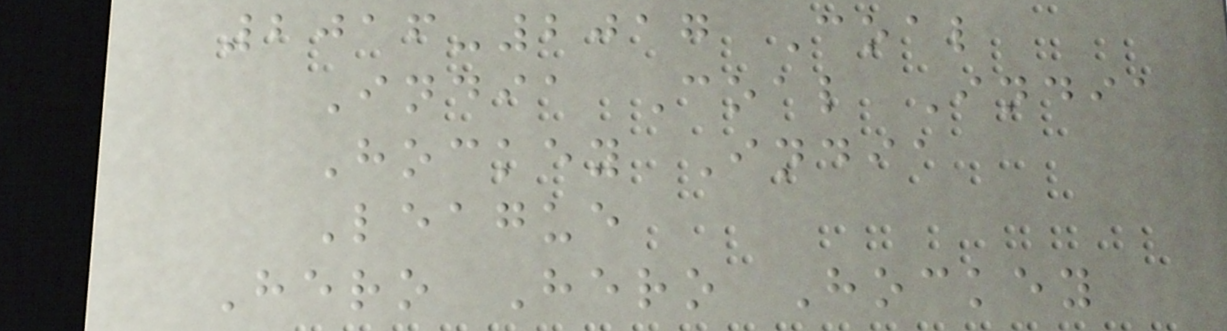2016-2017 Coal
India Coal India
Hockey India
League
Hero Hero Hockey
